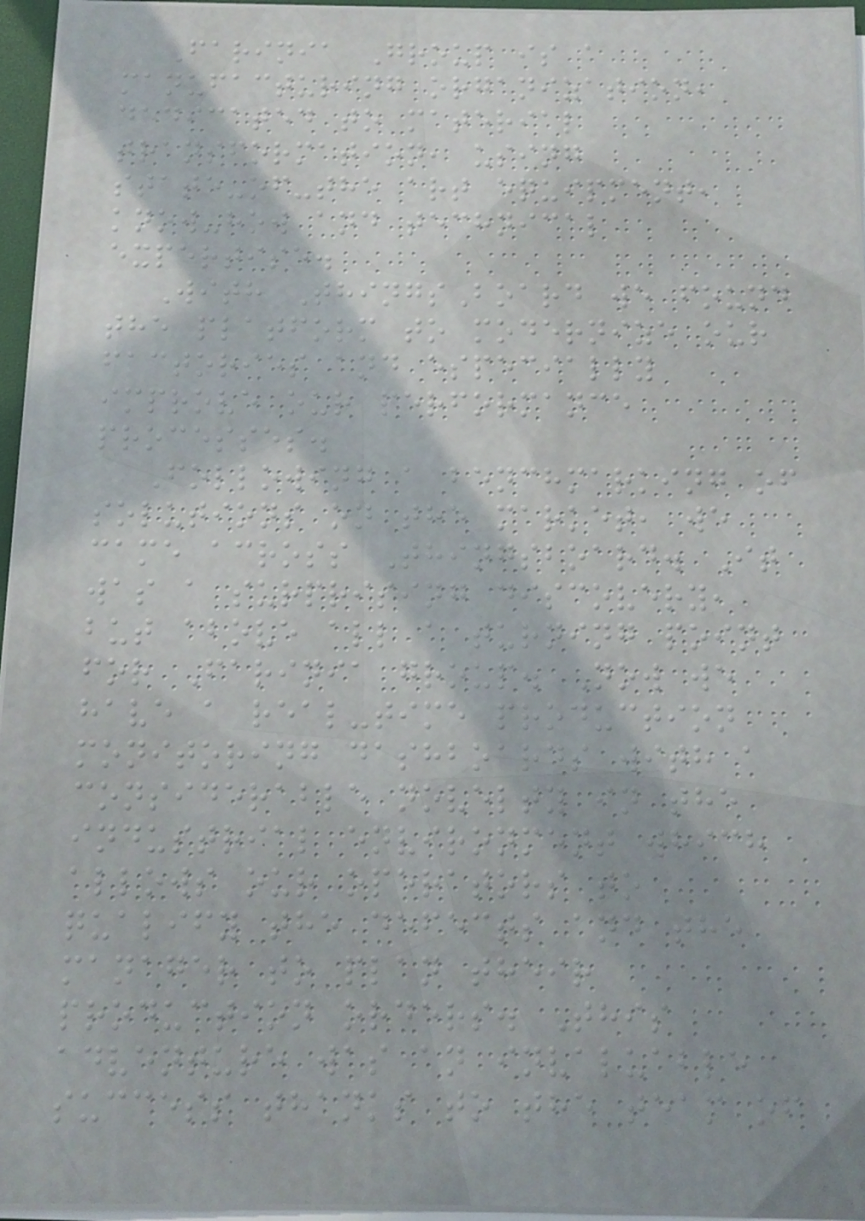Farinia Group is a
manufacturing organization,
dedicated to material
transformation, using
state-of-the art equipment,
know-how and technical
expertise.
With ThingsBoard we found
the platform to modernize our
factories and especially
improve our performance
processes.
Following a benchmarking of
solutions on the market, we
came across Thingsboard. It
was a surprising discovery,
but above all a turning point
for Farinia group. Now we
have a real-time production
monitoring dashboards with a
considerable novelty in the
industrial environment which
allows our operators to
qualify the defects and the
manager to plan their
production orders. This
adventure was an invaluable
success thanks to the team of
